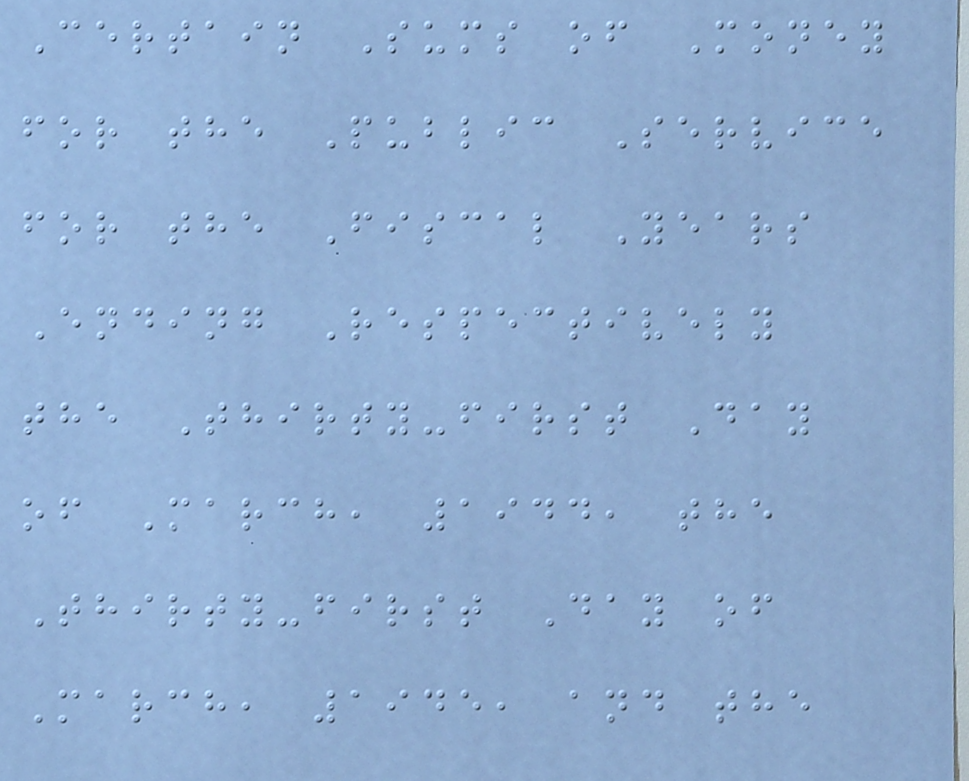Certain Sums of Money
for the Public Service
for the Fiscal Years
Ending Respectively
the Thirty-first Day
of March, 1944, the
Thirty-first Day of
March, 1945, and the
